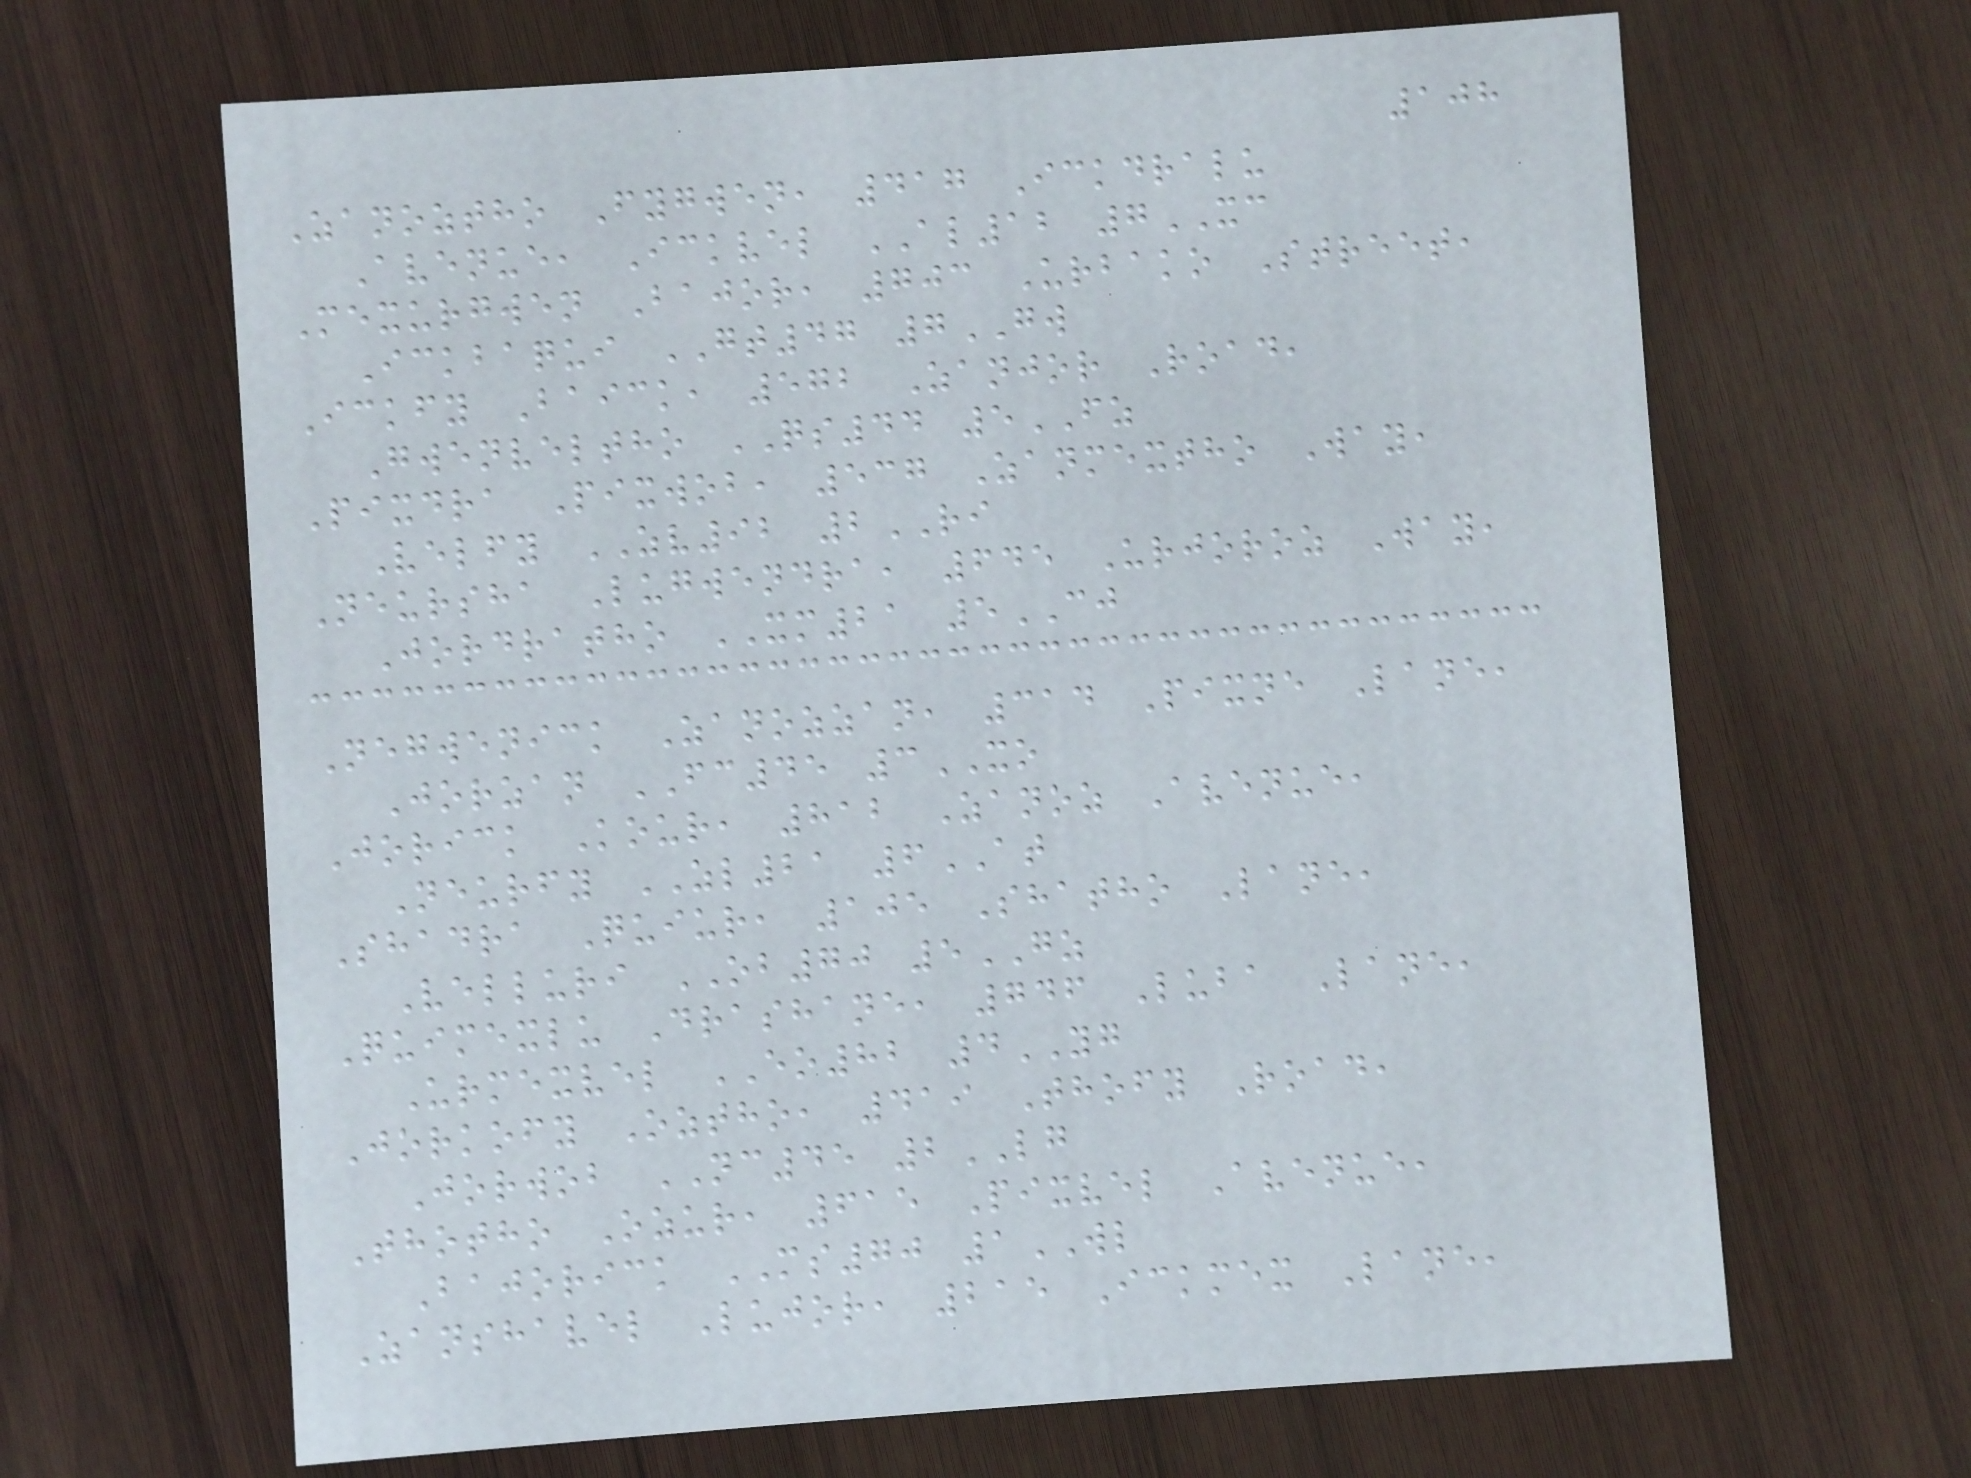108
Zanoztho Fygwen, 417 Ickdralu
Avenue, Ickvel AL12 7XC
Mexurgwen Bajor, 703 Urbako Street,
Ickbaqui GT47 7GW
Ickfy Baick, 572 Zanjor Road,
Gwenveltho QS44 5FZ
Pixdra Pixwob, 537 Zanmextho Way,
Velfy ZV92 2RI
Neursha Lugwendra, 645 Urjoroz Way,
Jordratho XM21 5CJ
Negwenick Zanozzan, 314 Pixne Lane,
Jorzan FC45 3XO
Jorick Kour, 812 Zanoz Avenue,
Neurfy ZL21 6AT
Shadra Quiur, 105 Shatho Lane,
Velluri OB70 5GZ
Quimexlu Drashane, 746 Luba Lane,
Urmexvel EO82 4YG
Jorkofy Oztho, 419 Thofy Road,
Jorwob NC45 2LG
Thotho Ozur, 615 Pixvel Avenue,
Bajorick MS70 1WL
Zanshavel Lujor, 215 Ickmex Lane,
